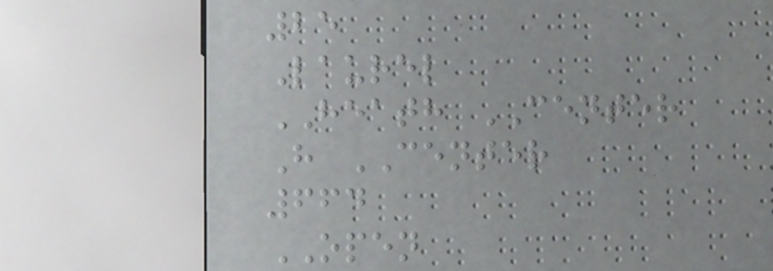25
Laurel
HEATH CENTER
H CENTER
664
OPEN
